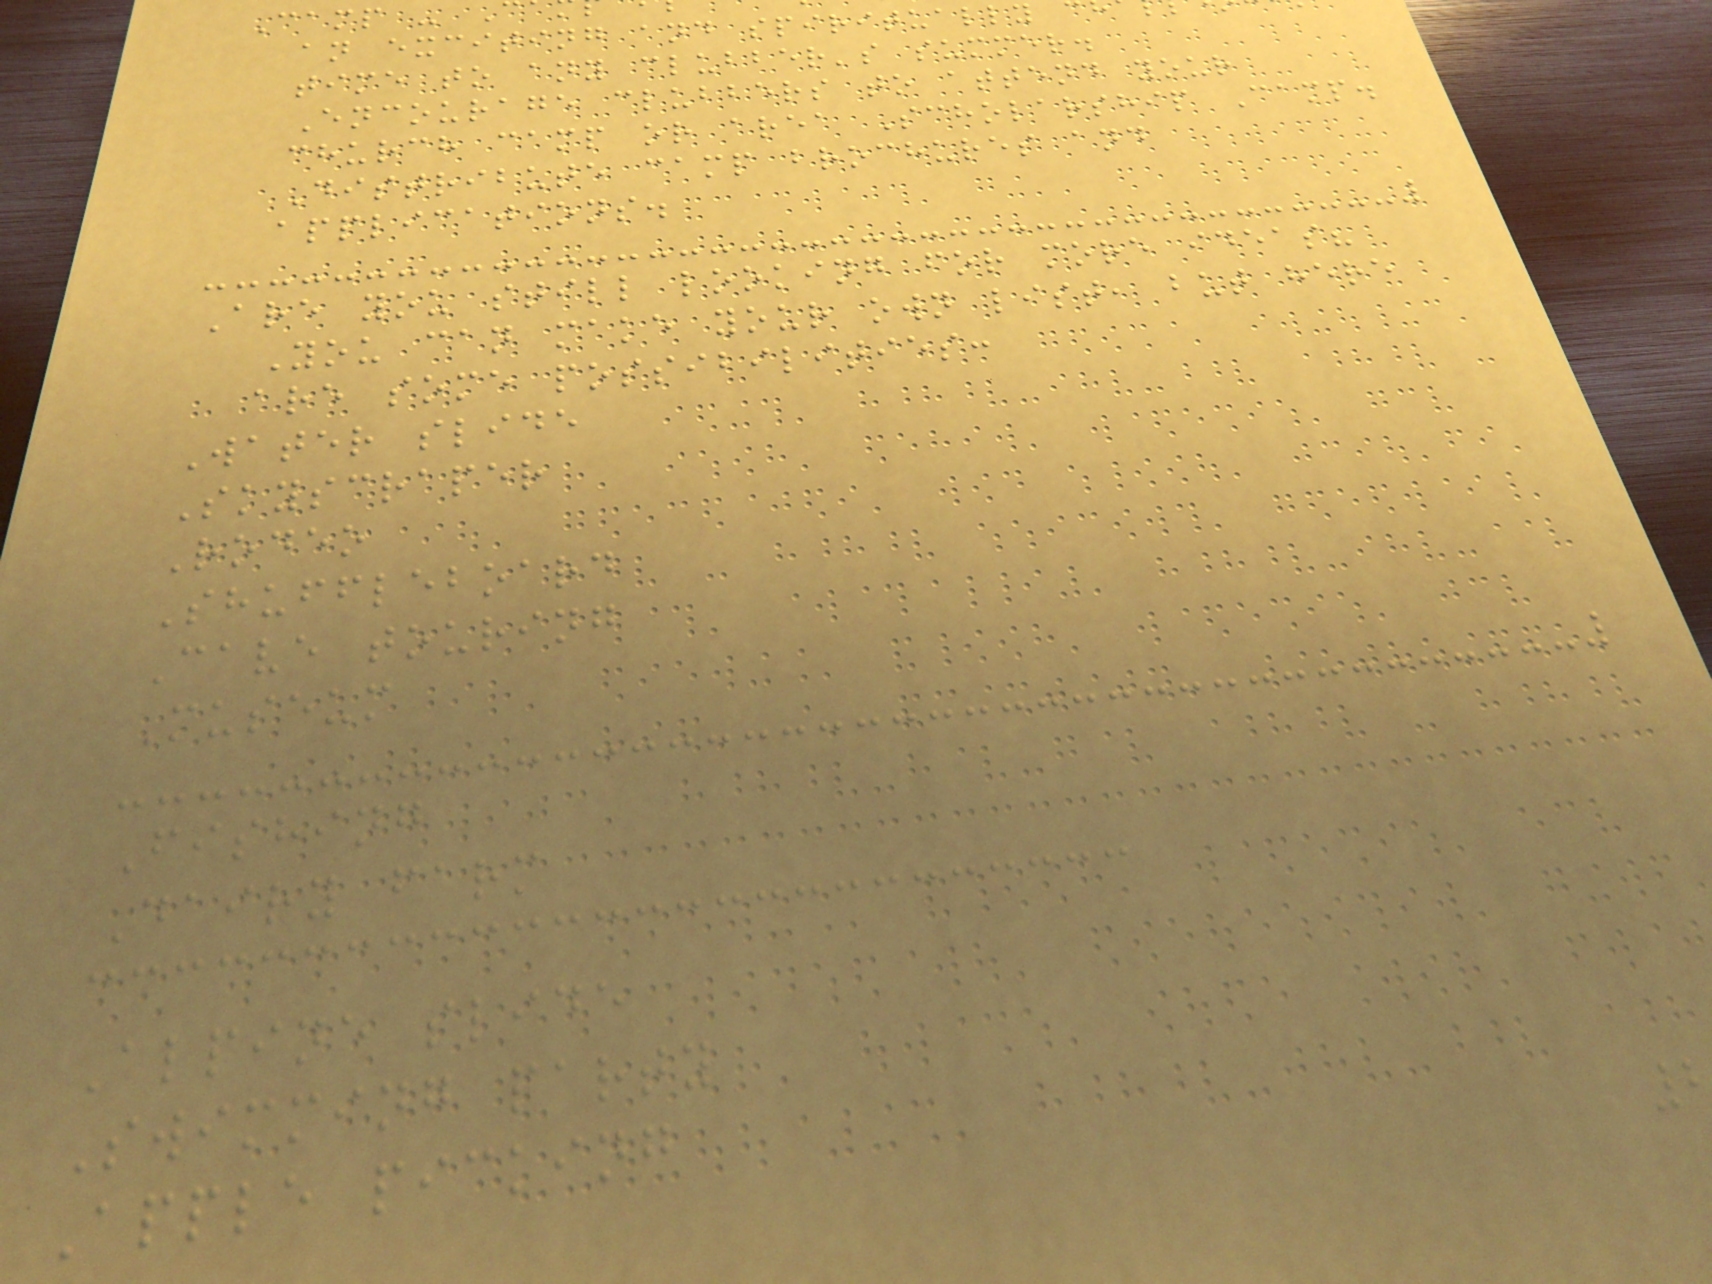an exciting and spiritually
time to any clubber's summer.
Encourage clubbers to attend your
church camp or area Scholarship Camp.
Distribute camp brochures and
applications.
Are you still looking for more ideas?
You can make your own list, but here
are some possibilities:
Water slide
Skyscraper
Rodeo
Shuffleboard
Cave touring
Museum
Fishing
Dairy farm
Alpine slide
Swimming party
Apple picking
